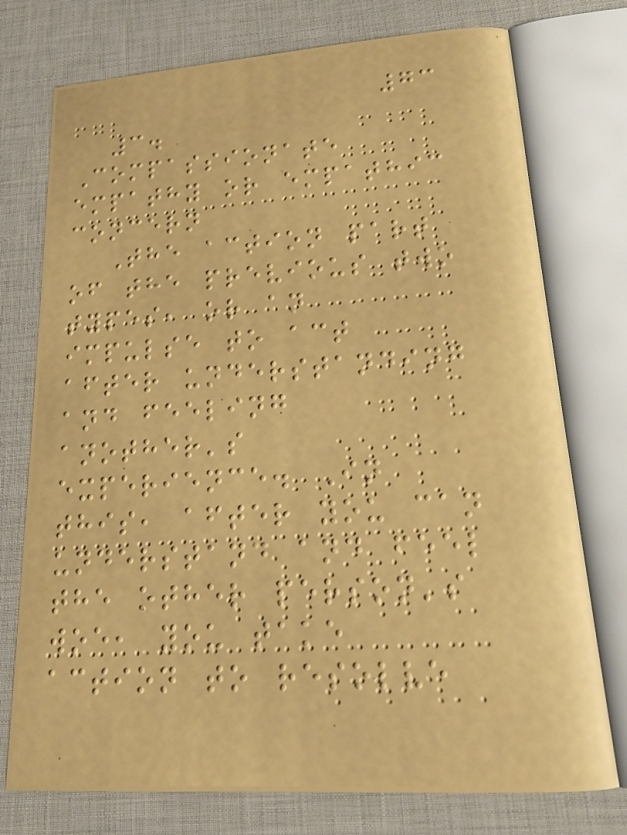73
3.
Compassionate
empathy or empathic
concern
The action part
of the previous two
types, or an
impulse to act
after understanding
and feeling
another's
experience. In
this, after you can
understand and feel
the other person's
woe, you take
action to resolve
